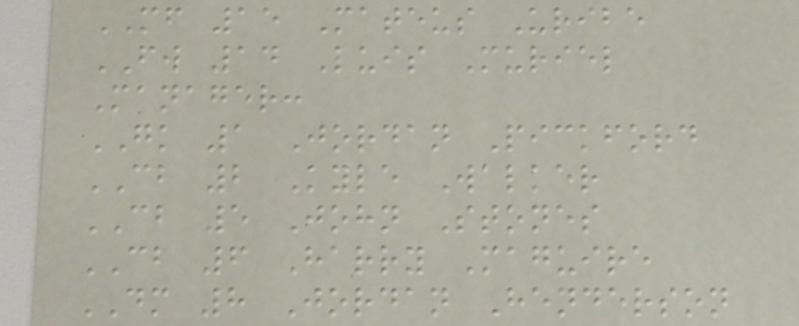MF 15 Mateus Uribe
FW 14 Luis Muriel
Manager:
GK 1 Jordan Pickford
CB 2 Kyle Walker
CB 5 John Stones
CB 6 Harry Maguire
DM 8 Jordan Henderson
